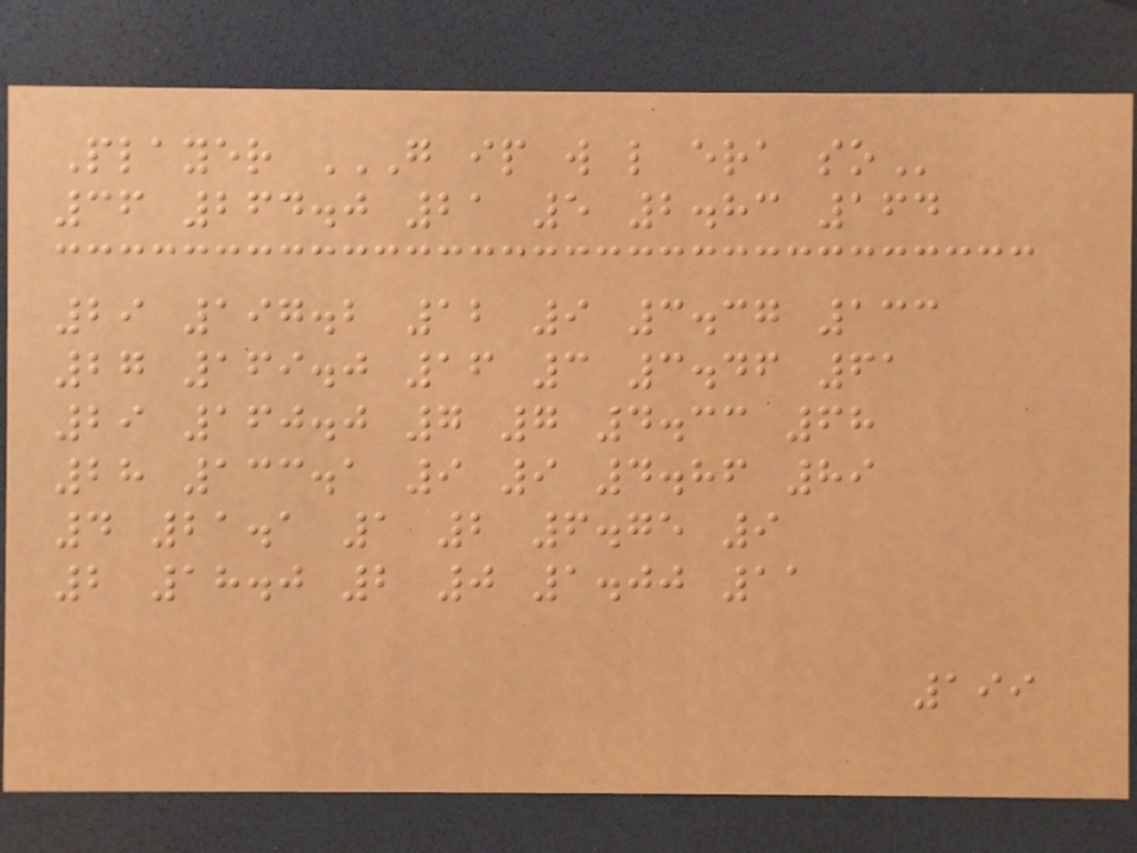Player G IP W L ERA SO
36 264.0 21 5 2.83 164
29 197.2 12 9 3.37 133
27 169.0 16 3 3.46 61
29 160.0 7 7 4.33 68
28 133.1 9 9 4.86 89
4 21.1 1 2 6.75 9
2 18.0 2 0 1.00 11
199
